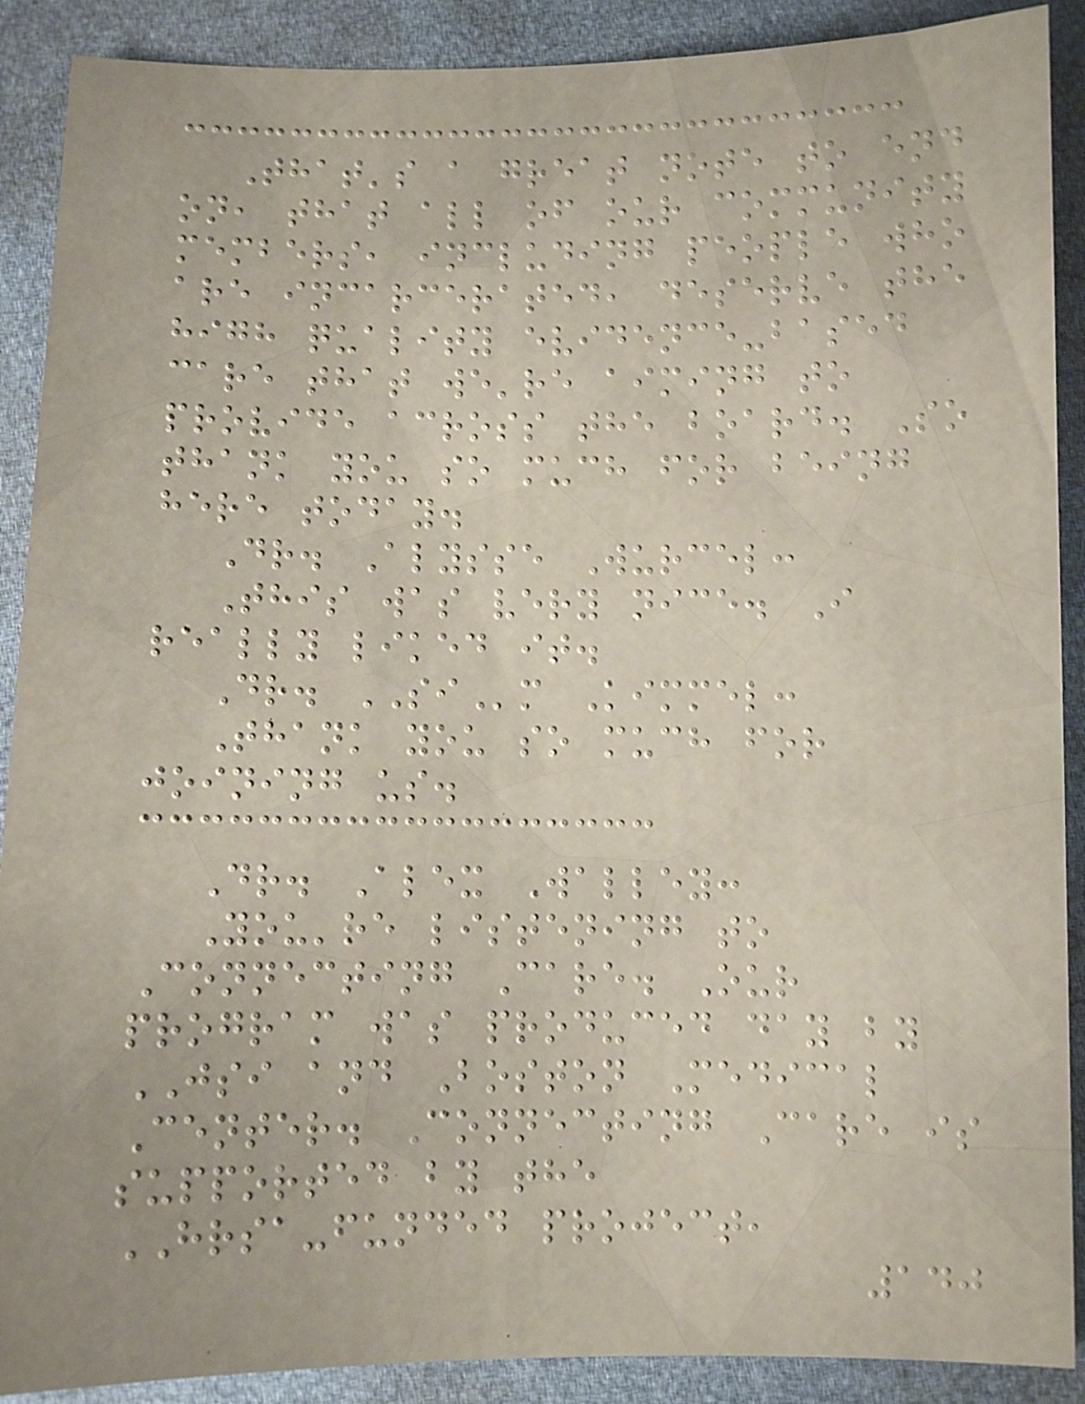That's a great note to end
on, that all of our community
members, including people who
are incarcerated, deserve the
high quality evidence-based
care that we're aiming to
provide across the board. So
thank you so much for being
here today.
Dr. Alysse Wurcel:
This was very nice. I
really liked it.
Dr. SIm Kimmel:
Thank you so much for
joining us.
Dr. Alex Walley:
You're listening to
Connecting Care. Our
program was produced day by
JSI and Boston Medical
Center. Connecting Care is
supported by the
HRSA-funded project,
140
